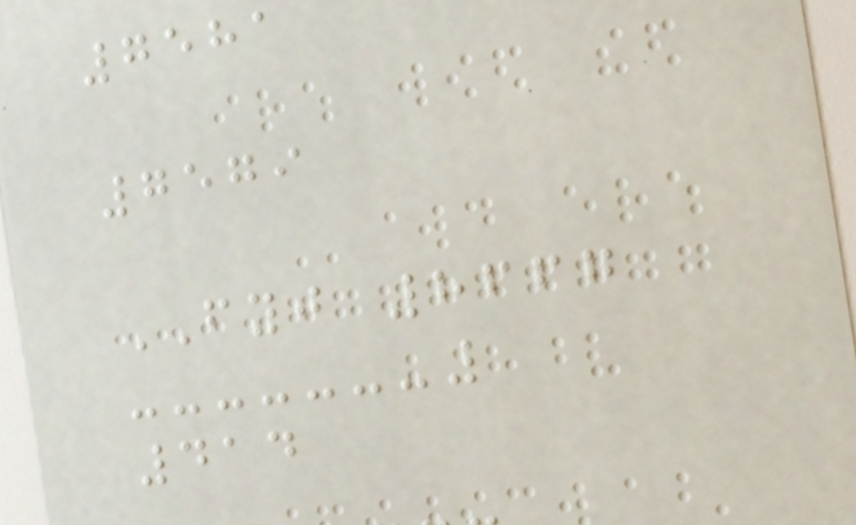7581
7579
FYJ 8667
414
